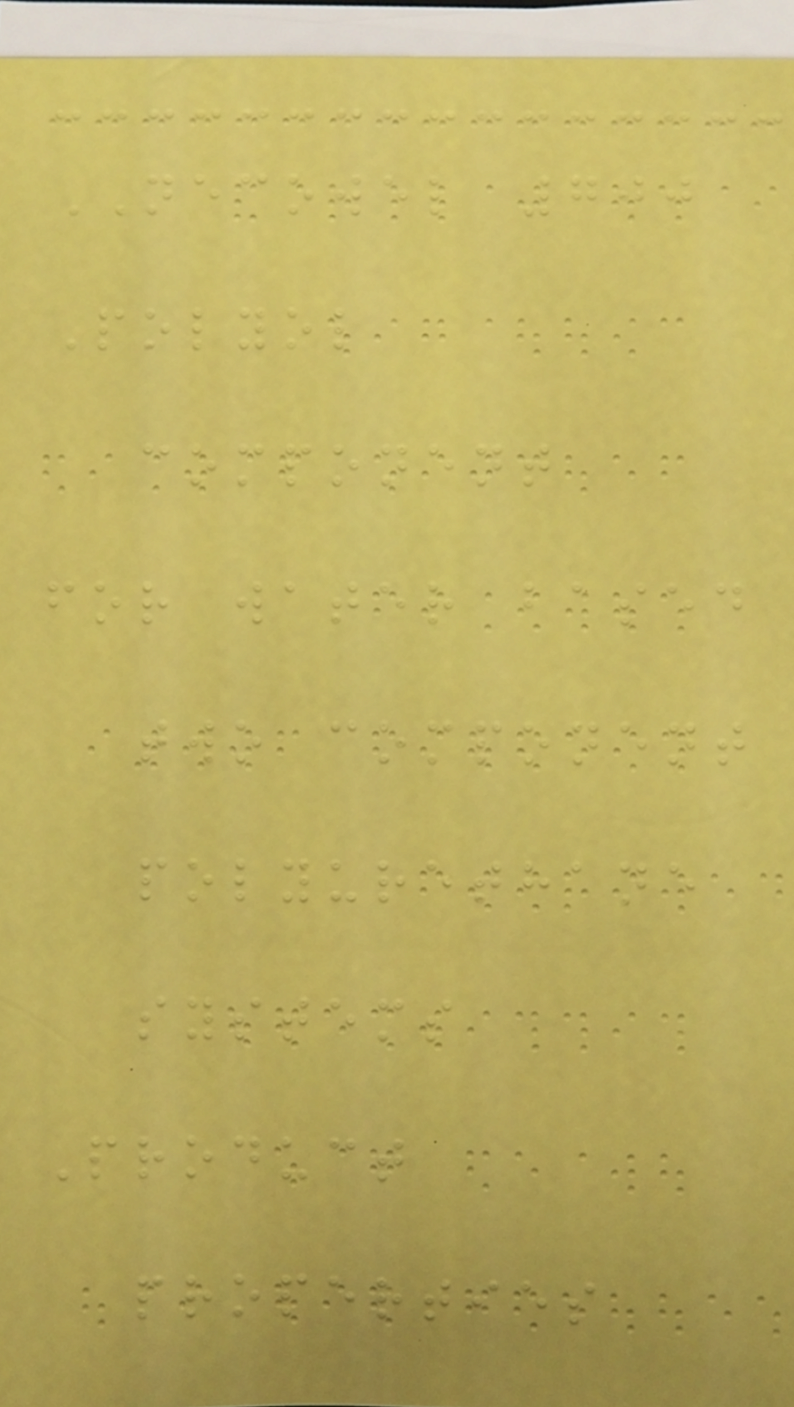NECOWEL 700
Polyol
component
for water based
two component
polyurethane
systems
Product
properties
